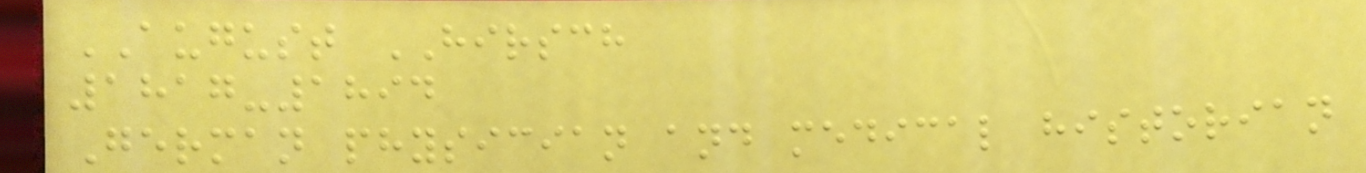AUGUST HIRSCH
1817-1894
German physician and medical historian
